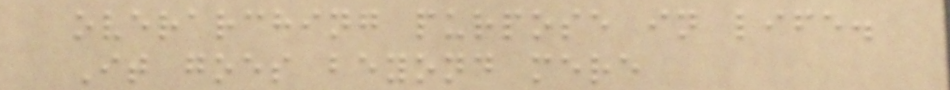overarching purpose in life.
It goes beyond mere
